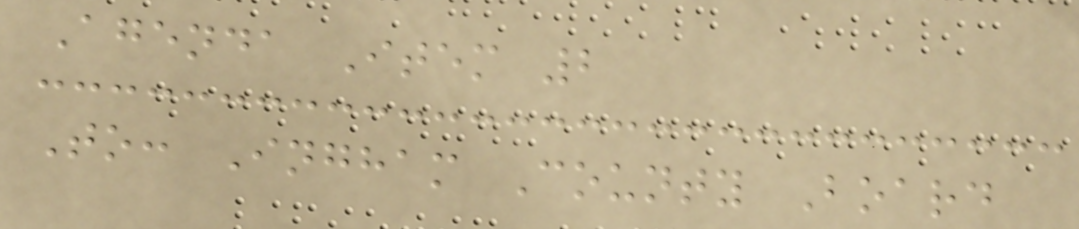Agenda Item 2
To: Ingham County Board
